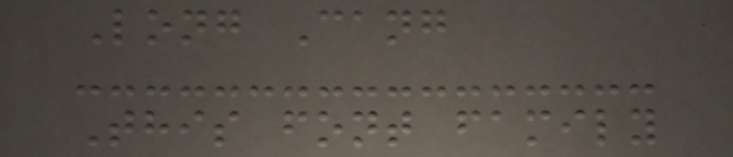Long Cang
This font family
